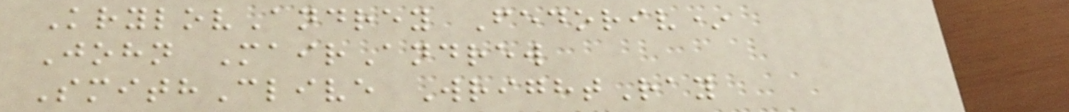KrylovAndrey Fedoriv*
John MairAndrew
SmithClive WrightRay
